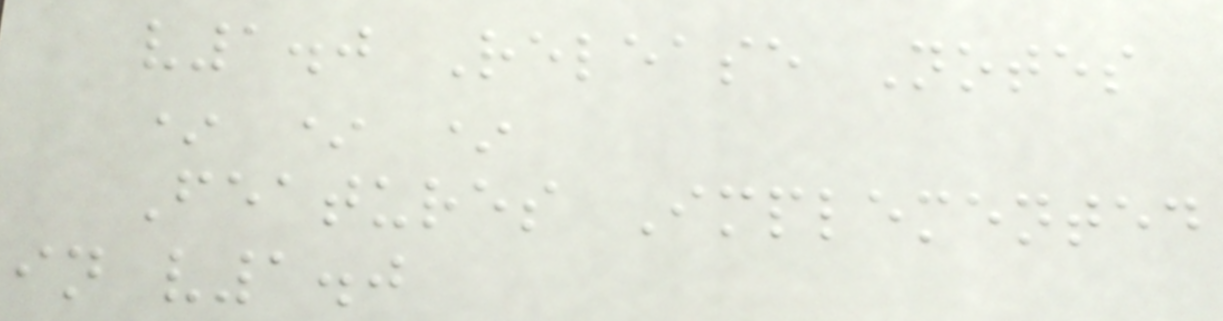v1.0 Release Notes
* * *
Features Implemented
in v1.0
